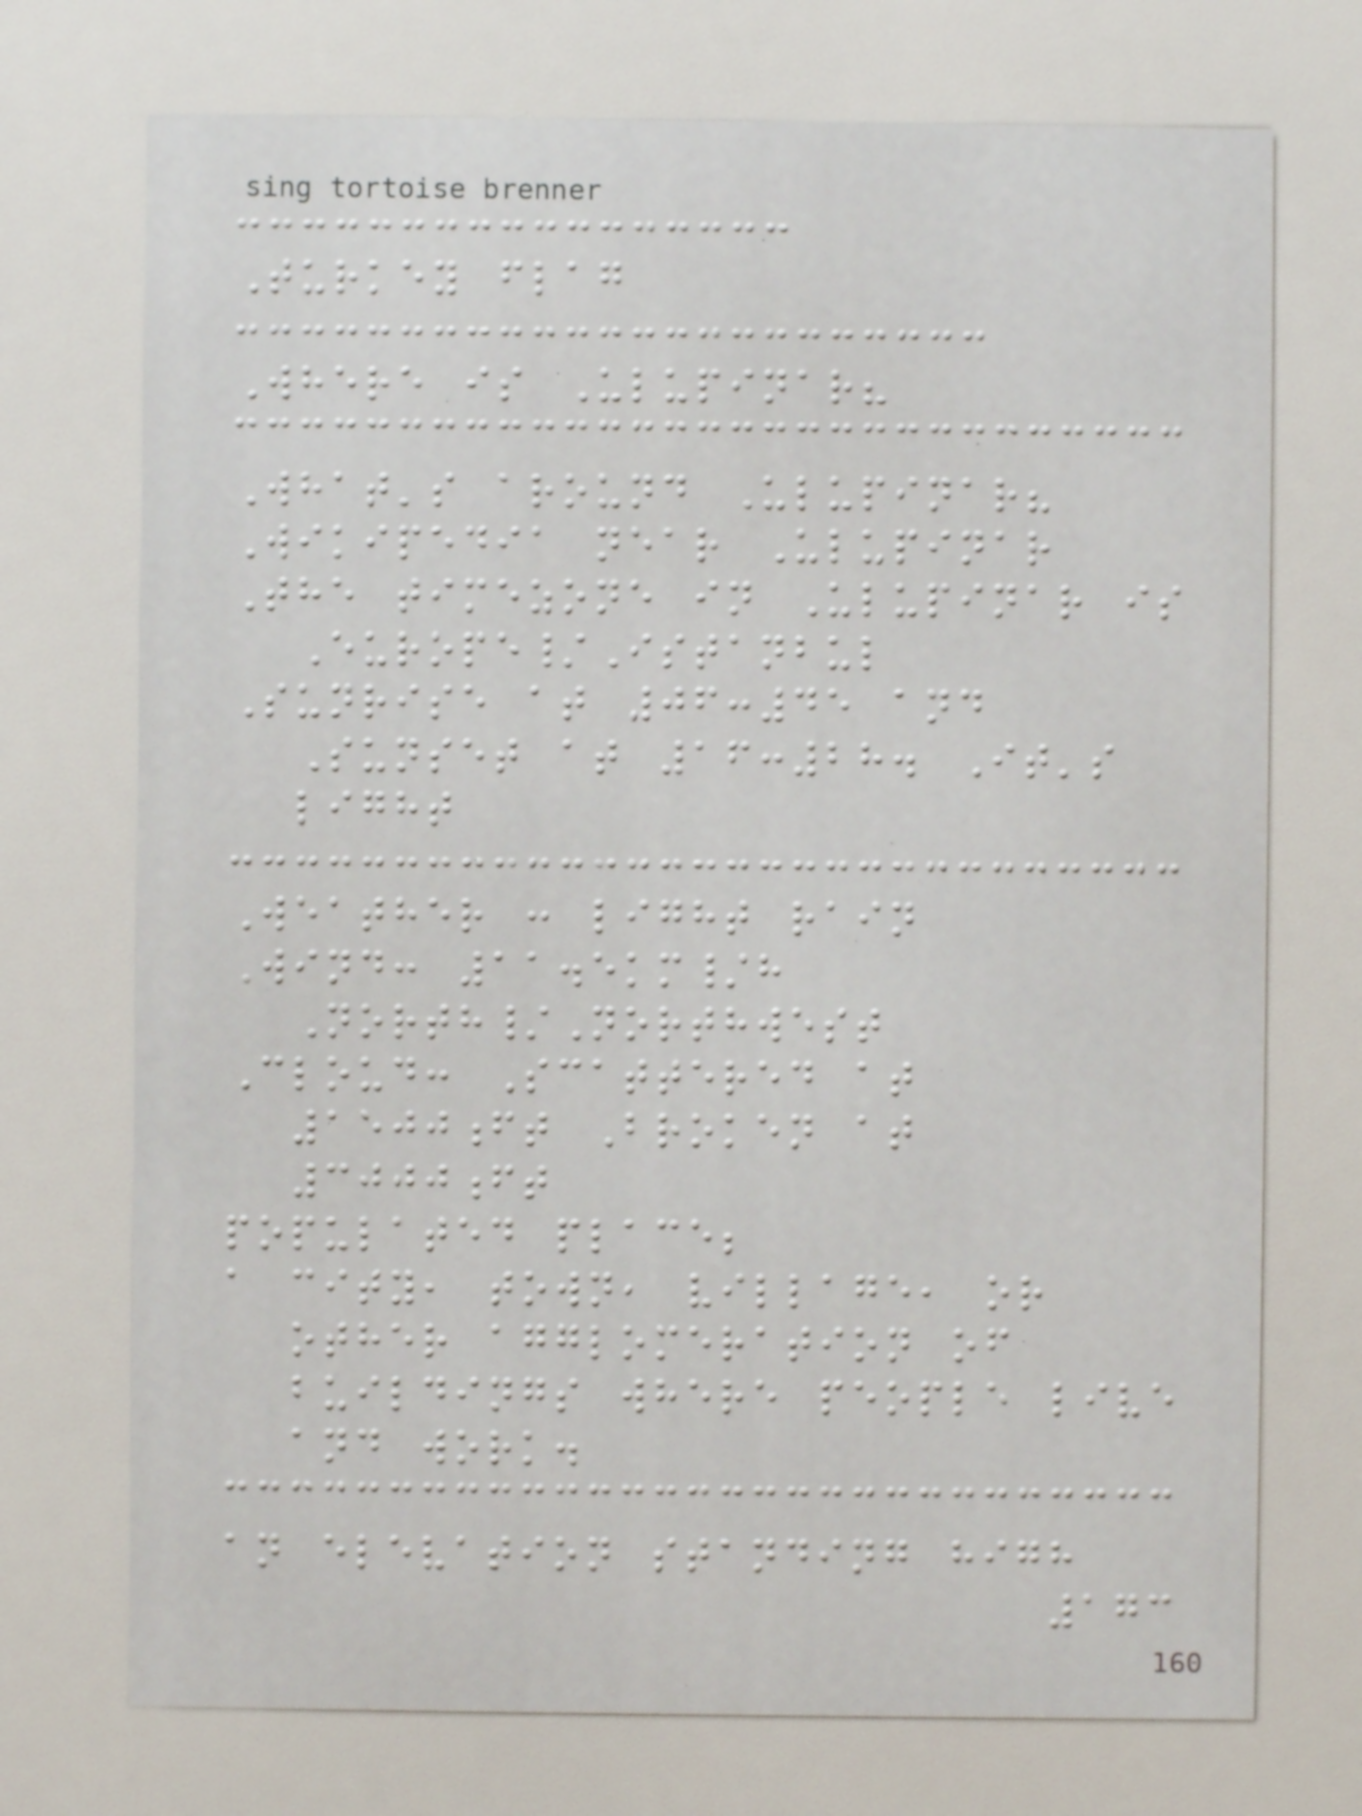Turkey flag
Where is Ulupinar?
What's around Ulupinar?
Wikipedia near Ulupinar
The timezone in Ulupinar is
Europe/Istanbul
Sunrise at 06:45 and
Sunset at 16:28. It's
light
Weather : light rain
Wind: 11.5km/h
North/Northwest
Cloud: Scattered at
1500ft Broken at
3000ft
populated place;
a city, town, village, or
other agglomeration of
buildings where people live
and work.
an elevation standing high
173
